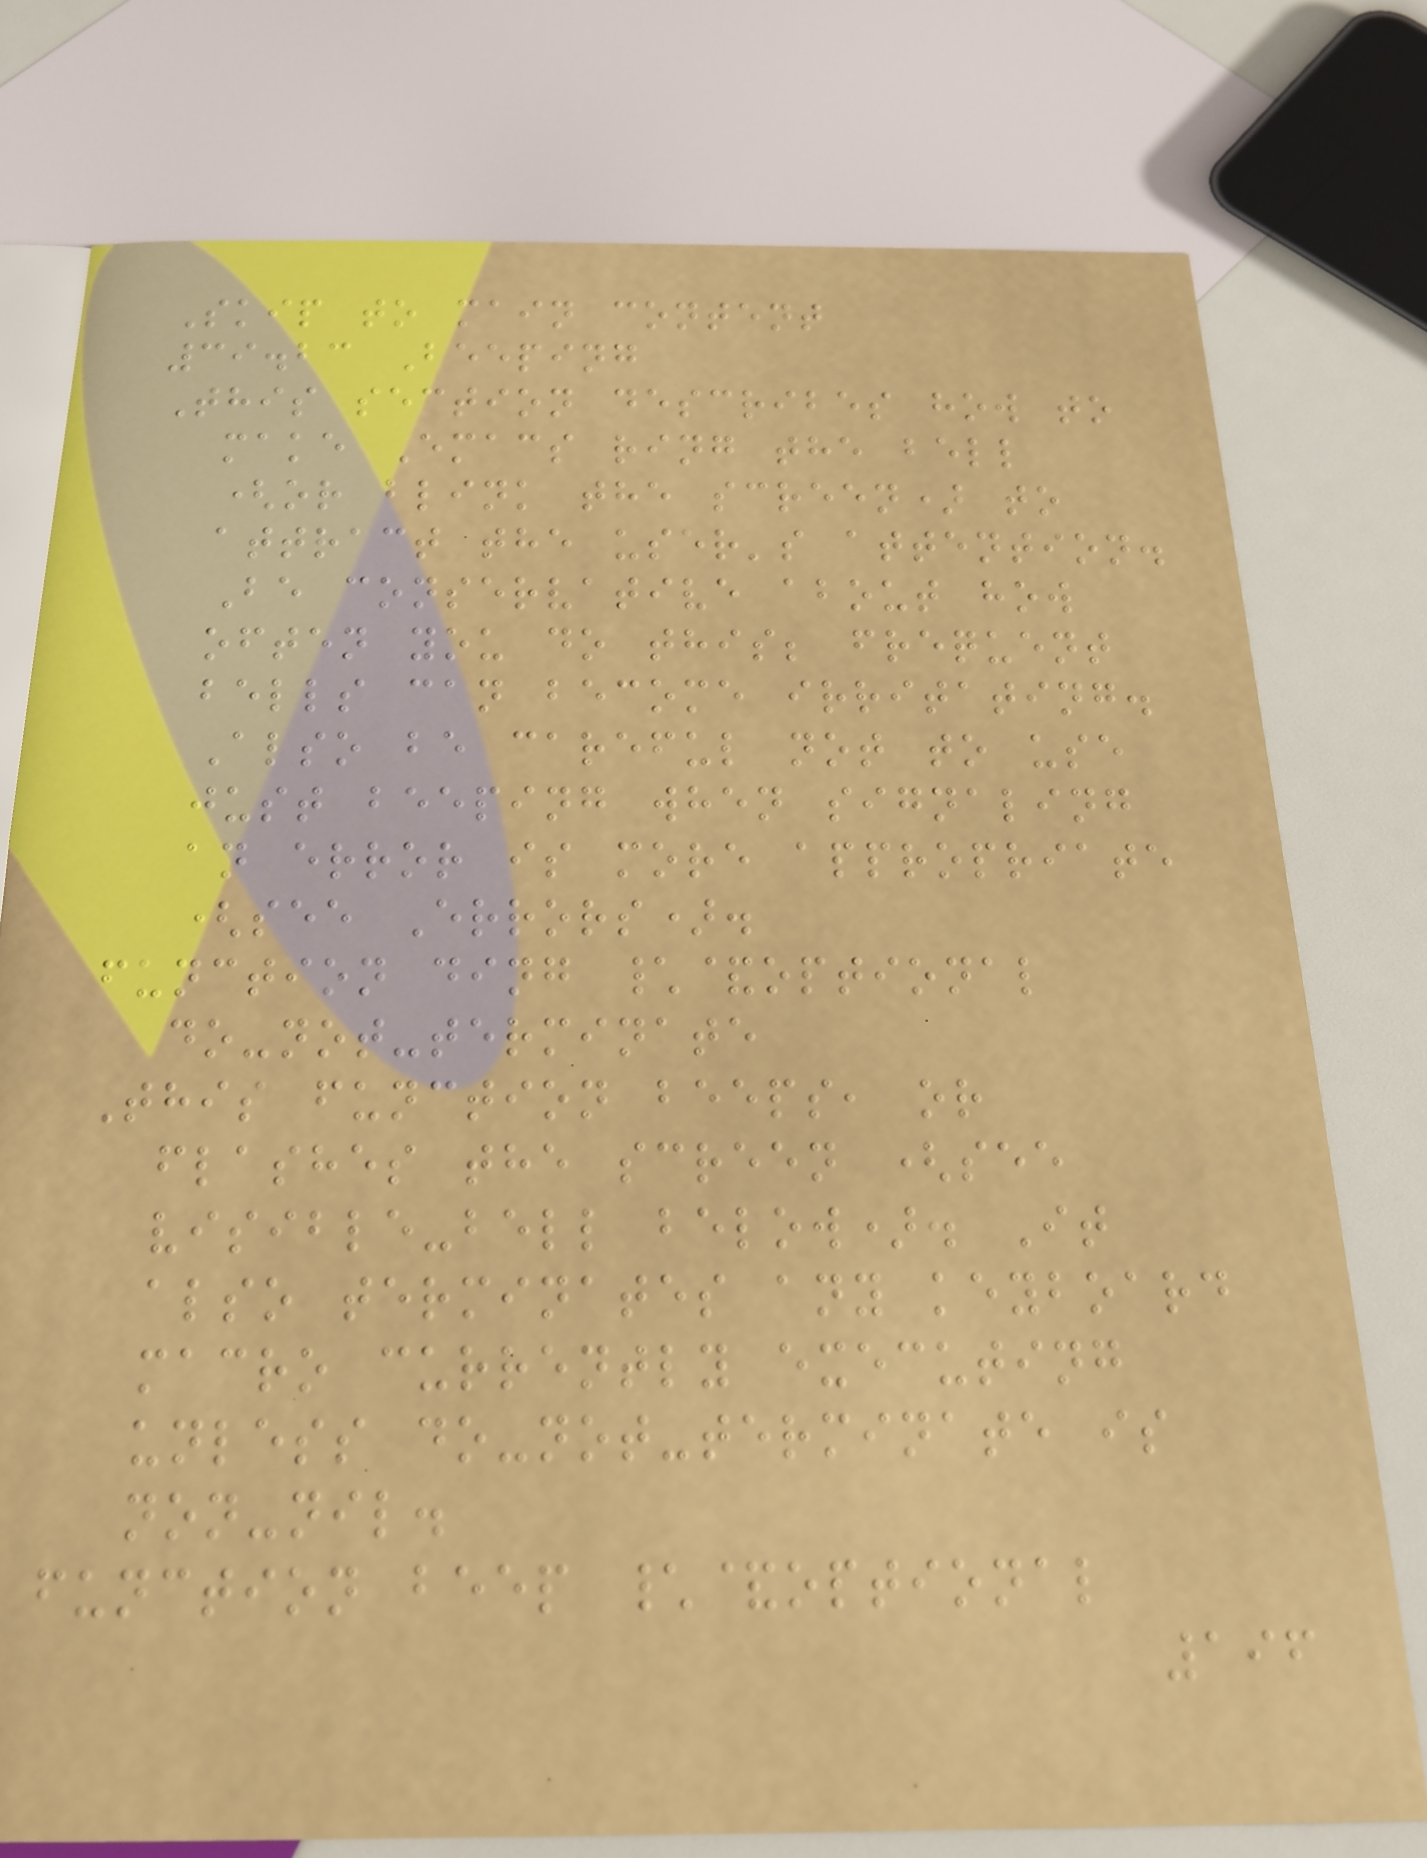Skip to main content
39.23 Beeping
This section describes how to
make Emacs ring the bell
(or blink the screen) to
attract the user's attention.
Be conservative about how
often you do this; frequent
bells can become irritating.
Also be careful not to use
just beeping when signaling
an error is more appropriate
(see Errors).
function ding \&optional
do-not-terminate
This function beeps, or
flashes the screen (see
visible-bell below). It
also terminates any keyboard
macro currently executing
unless do-not-terminate is
non-nil.
function beep \&optional
196
